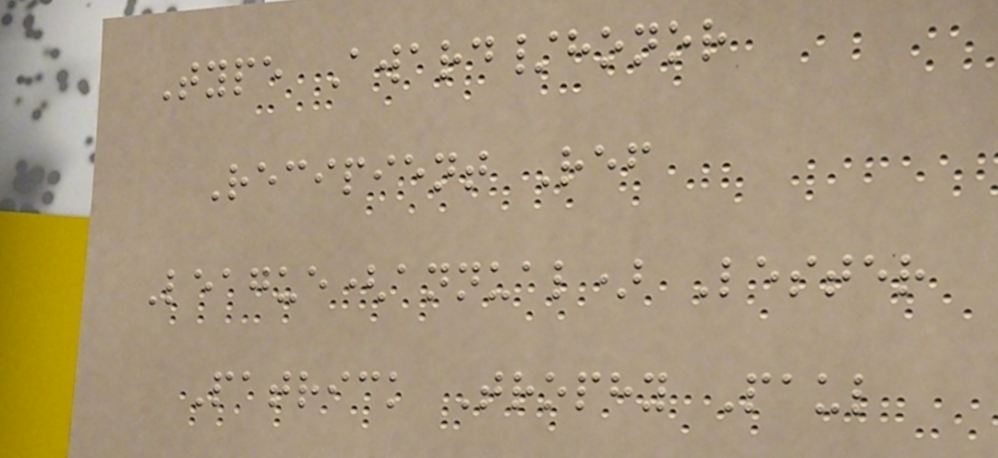Type Award/honor
Recipient Ref
League(annual) Lester
Patrick Trophy Paul
